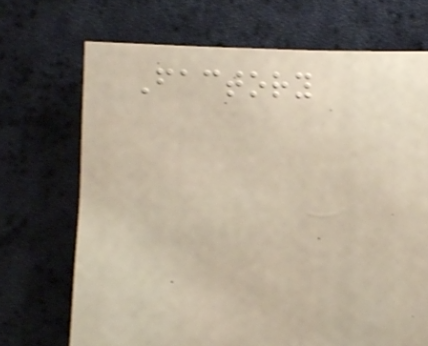Factory
